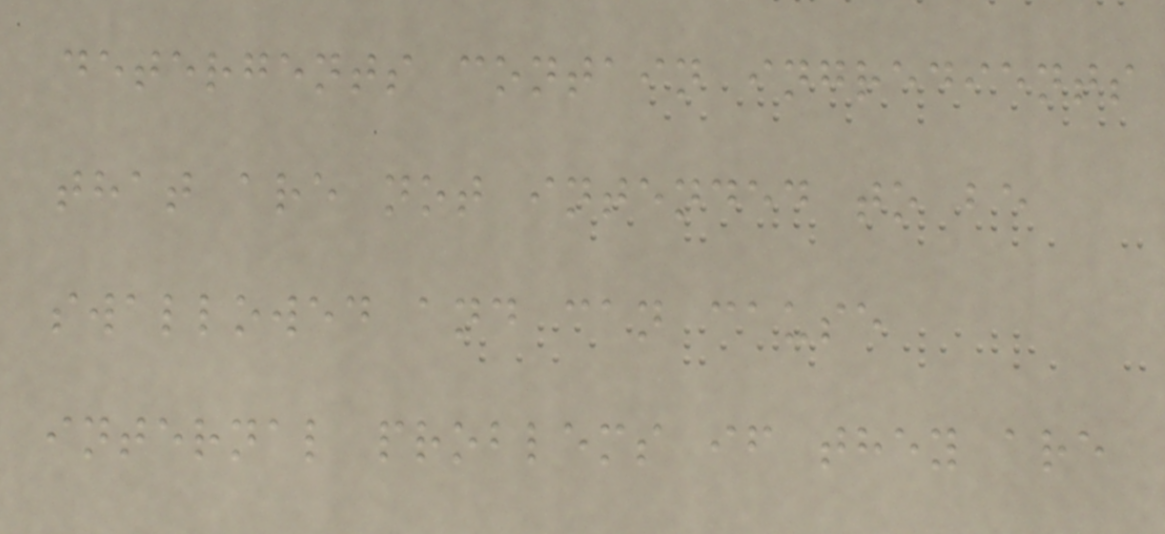detergents contain ingredients
that are not intended to be
swallowed and can cause
internal problems if they are
